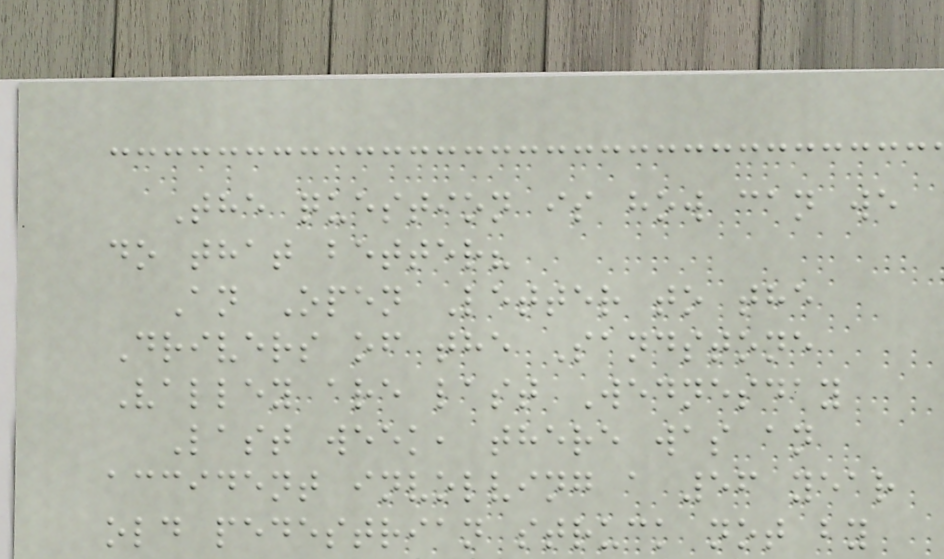The question is how can we
do that better?
An Open Letter to the
Drivers of the Sandstone
Valley are last Wednesday
Last week, there was an
accident involving a 56 year
old pedestrian struck not by
